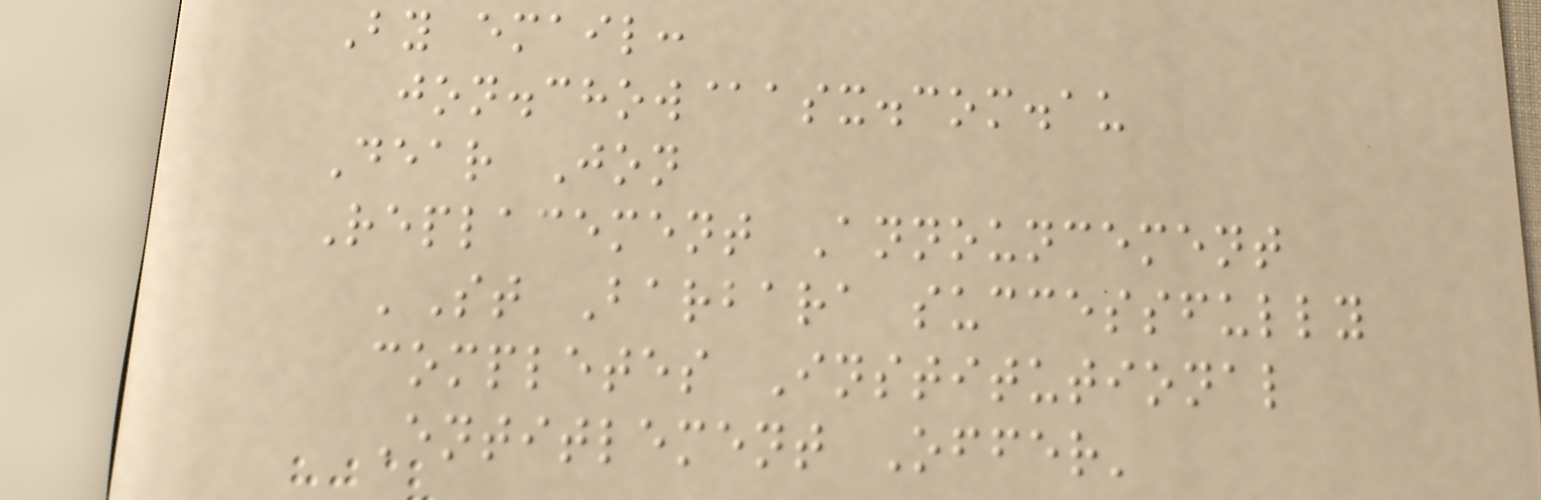By email:
jon.chow@asx.com.au
Dear Jon
Replacement Announcement
'St Barbara successfully
completes Institutional
Entitlement Offer'
